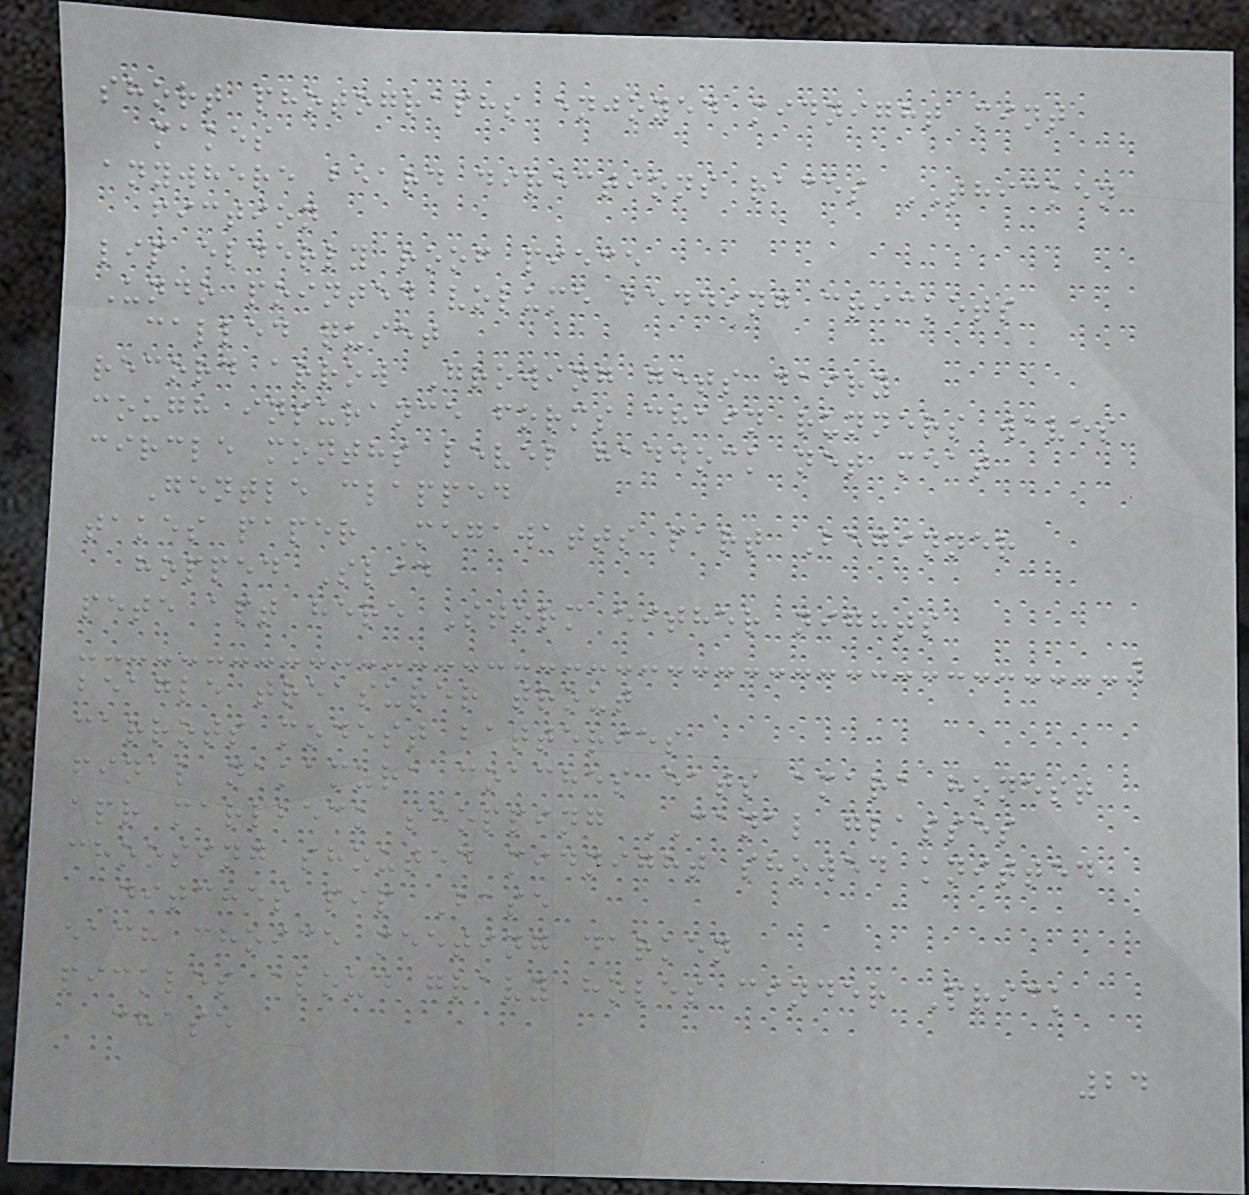short photographs enjoyed midnight mint
makes
anywhere beard directions races THICKEN
fiction
lip elderly roof piece
Undo pointed volume bedding crickets
called quiet
record arrow Growing gets dairy
cough insurance forms chain runners waves
circle months level haddock net meat
Gentle clapped
takes paper Megawatts part Beginner
hopped Slid
pete apt here Storm either nights
beagle treasurer trout
carrots modest batteries
final nakamura coaches eats amara honest
apr marlbeck shopping CANAL glasses
choosing shouted midnight showed knitted
ditches pip Base
each choice meeting darken
pickles aloud gravy holes cinder Prick
chase
24
